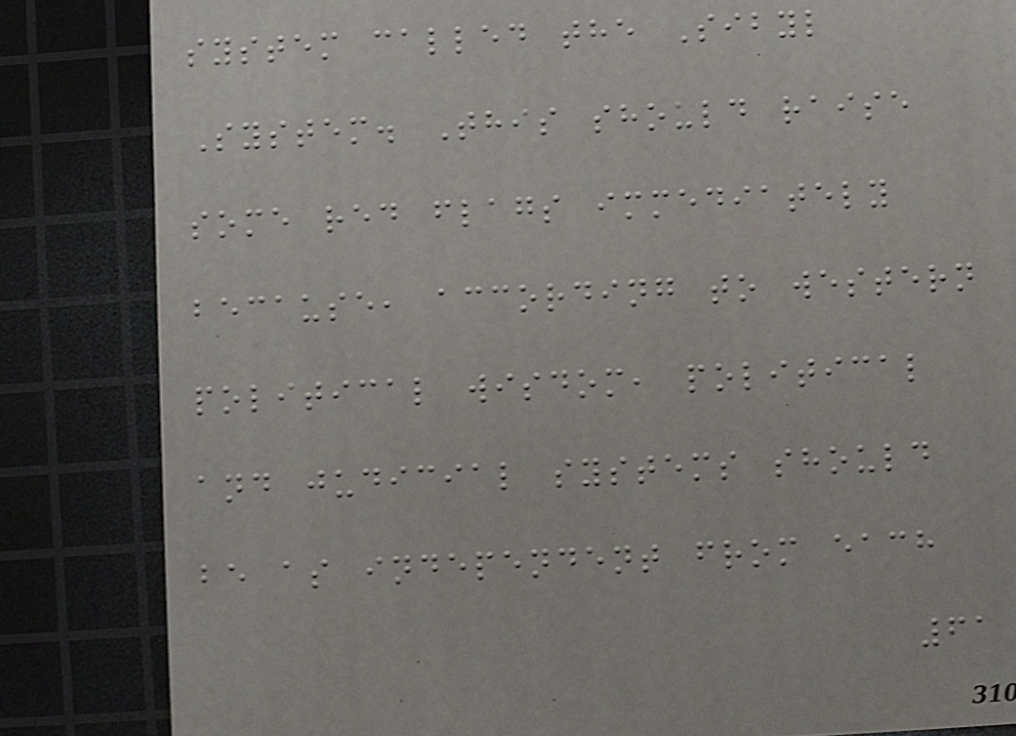system called the Sibyl
System. This should raise
some red flags immediately
because, according to western
political wisdom, political
and judicial systems should
be as independent from each
61
